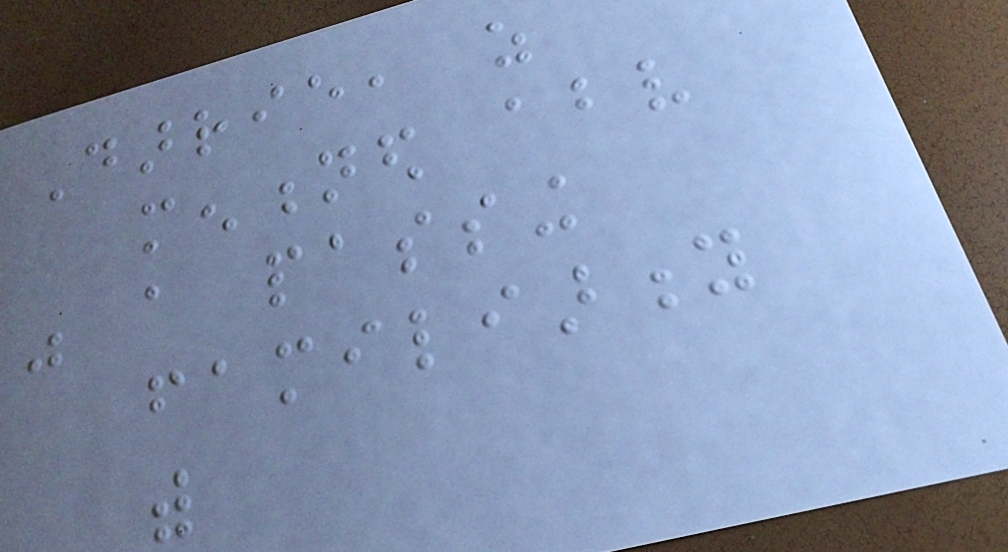Darrie, as
mentioned above
was a passing
familiarity
with
